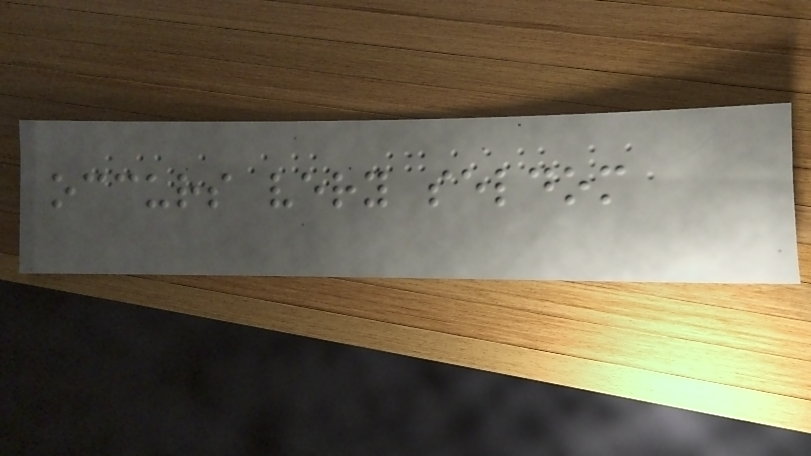occurs very seldom
